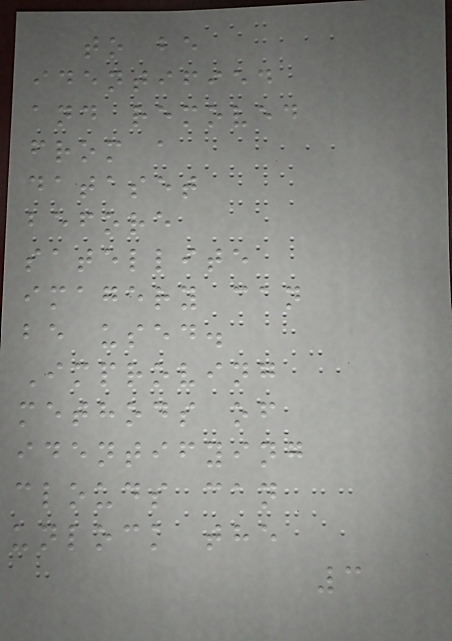to be
identified
and removed
from a
dataset
before
satellite
imagery can
be used.
Improving
methods of
identifying
clouds can
unlock the
3
